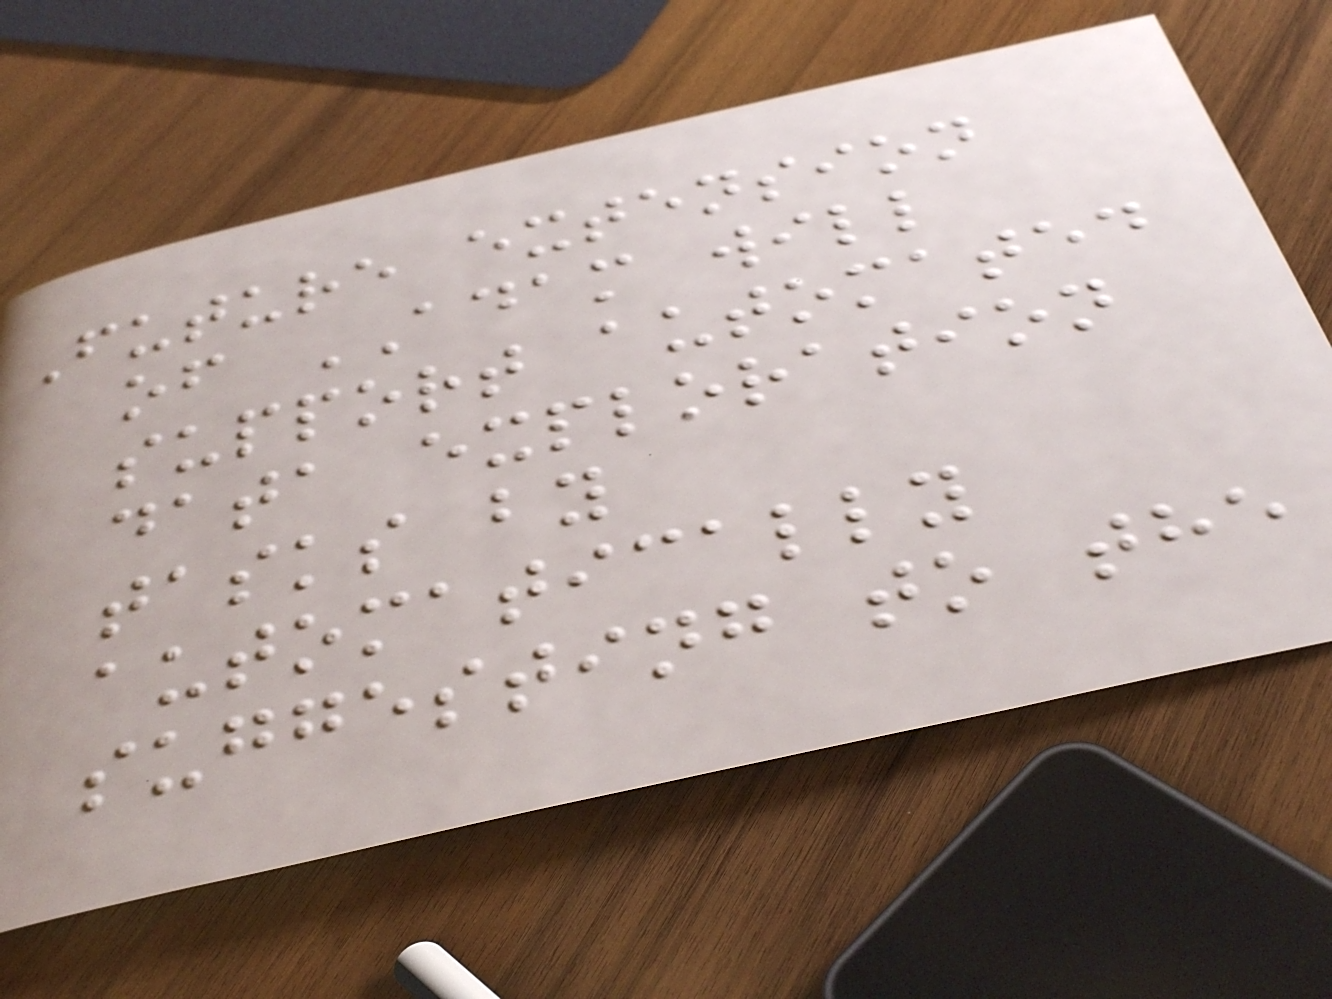Future extension
of ADAM will
support automated
data exploration
tasks by
automatically
suggesting to the
